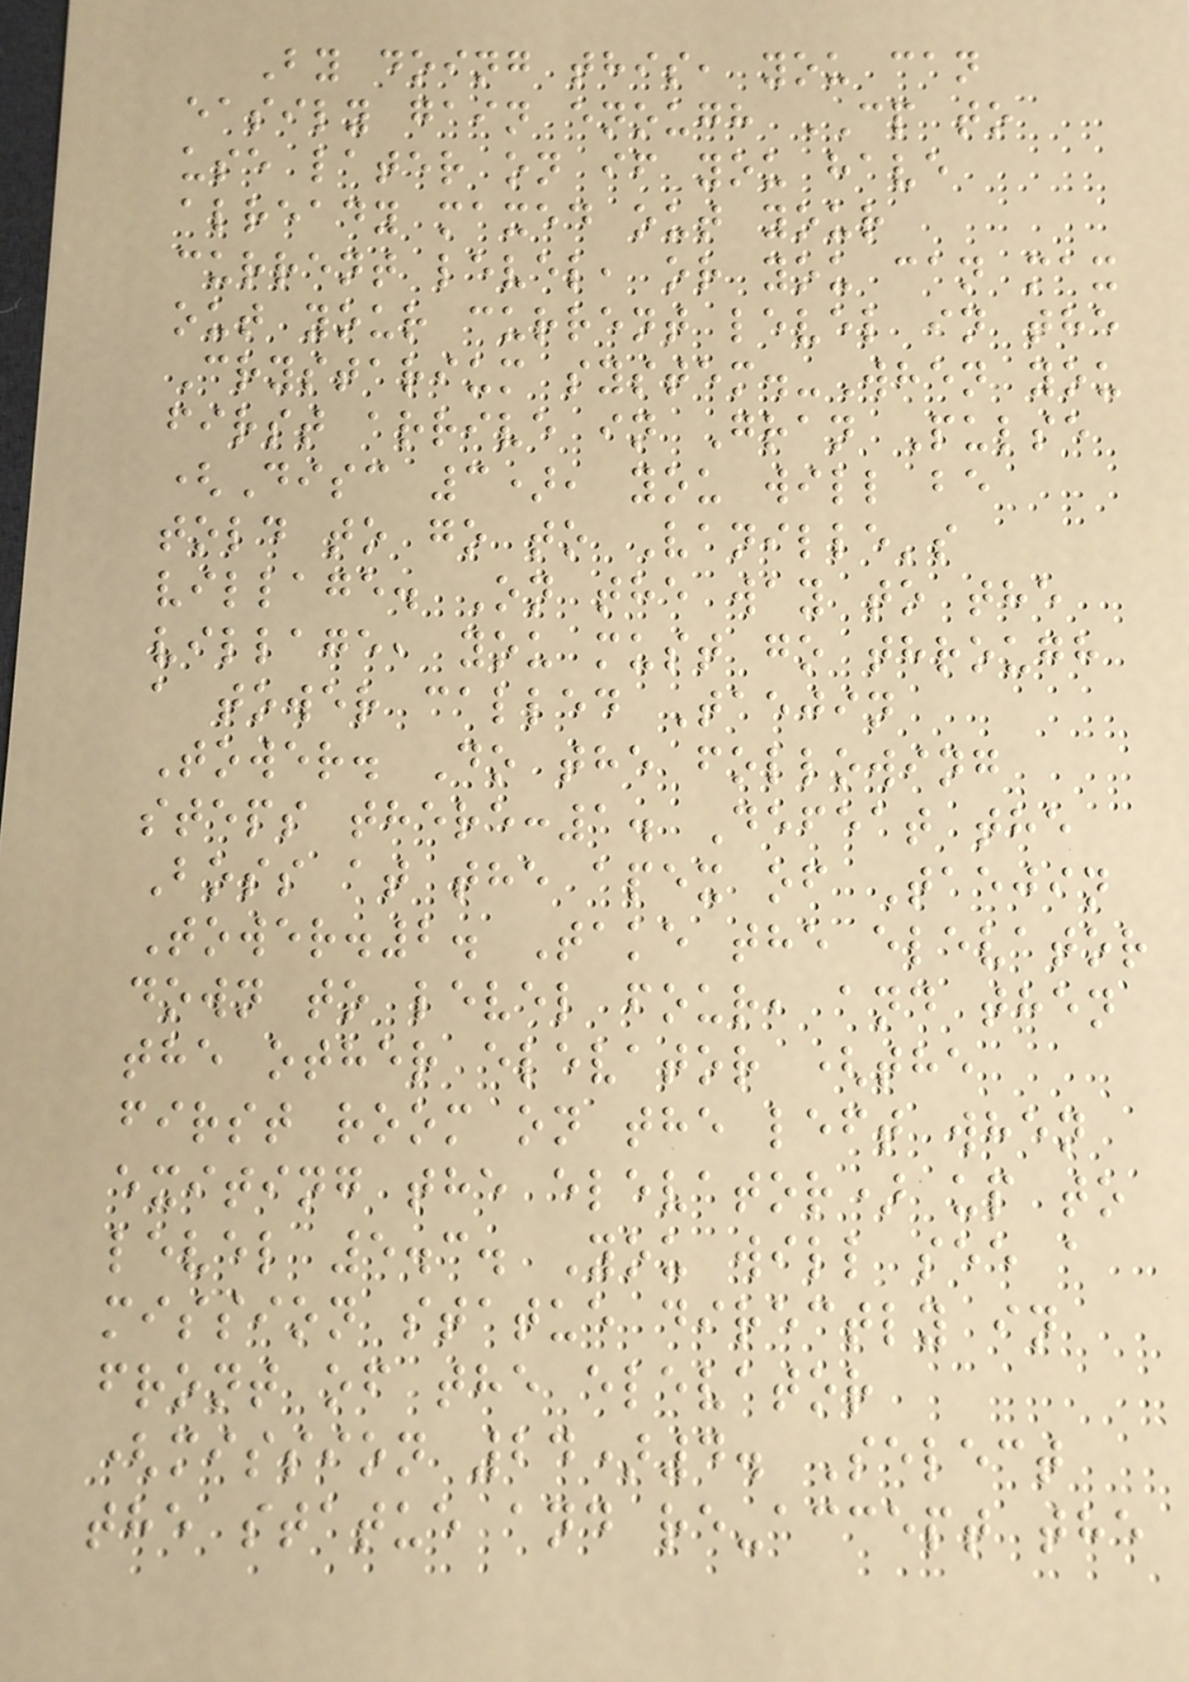By doing this, you can
easily gain enough CP to
use later on if you have
already maxed out your
current level, or you can max
out your current level in the
Crystarium system.-When you
first arrive in Gran Pulse
(Disc 3), you will be
told to go to Vanille's
village. On the way to the
village, you must go through
a tower called Taejin
Tower. Do the following
steps there:1. Defeat the
Boss at the apex of Taejin
Tower.2. Take the elevator
down to level four, and then
the other elevator (the
first room on the left when
exiting the elevator) up to
level 5.3. You will see a
mission statue directly in
front of the elevator
(mission 24)4. Select
the statue and re-accept the
